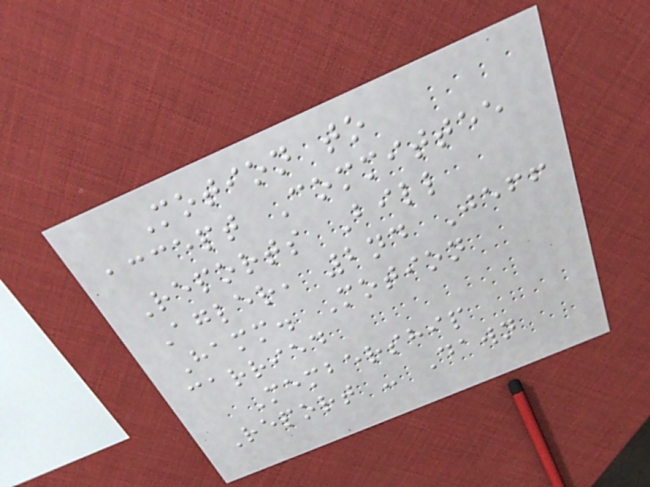Motion to
accept Committee
Reports Bill
Agler, 2nd Jeff
Hamm. Motion
carried
Membership
Report - Dawn
